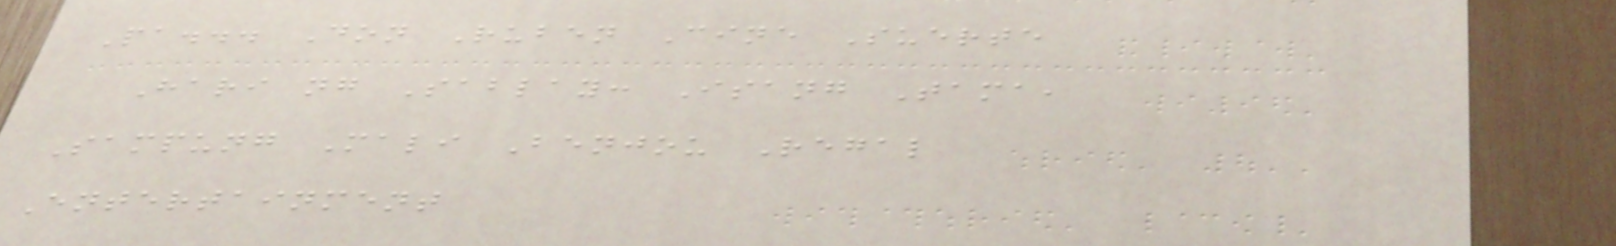Pa... Don Ruben Cine Suerte
Hari ng Sablay: Isang Tama,
Sampung Mali Benjou Regal
Entertainment
